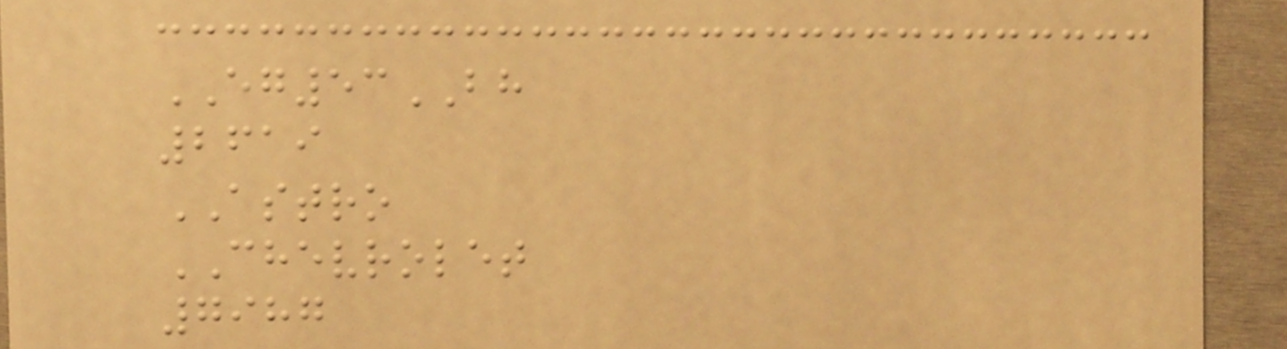EG53BH
2619
ASTRO
CHEVROLET
7987
